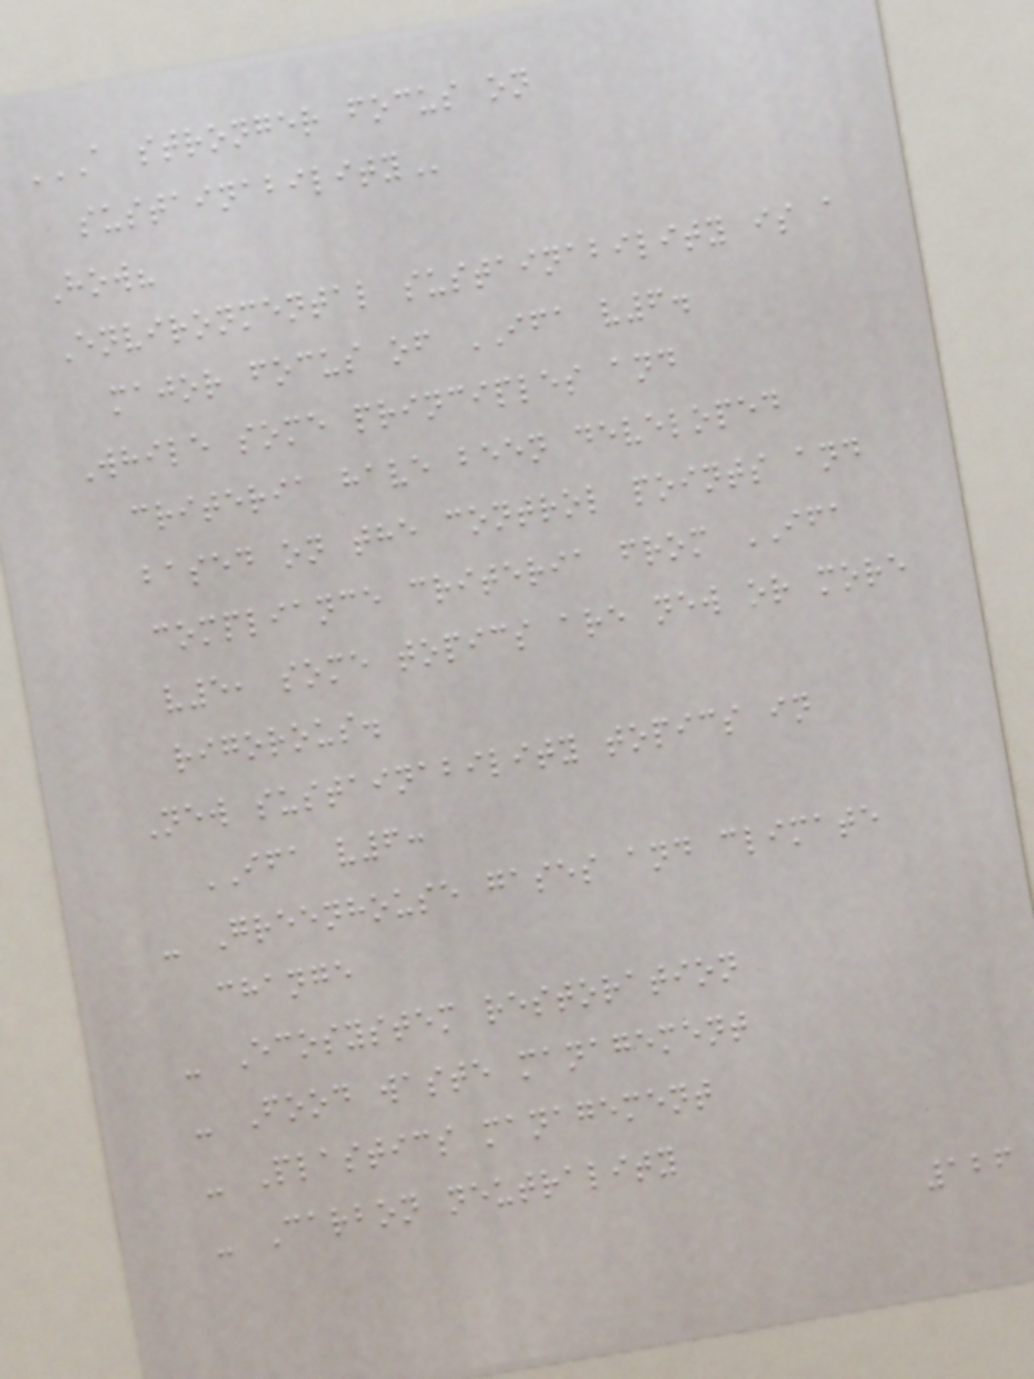A STRONGER FOCUS ON
SUSTAINABILITY
How?
Environmental sustainability is a
major focus of IFA v6.
While some principles and
criteria have been developed
based on the control points and
compliance criteria from IFA
v5, some topics are new or more
rigorous.
New sustainability topics in
IFA v6:
- Greenhouse gases and climate
change
- Ecosystem restoration
- Food waste management
- Plastics management
- Carbon neutrality
126
